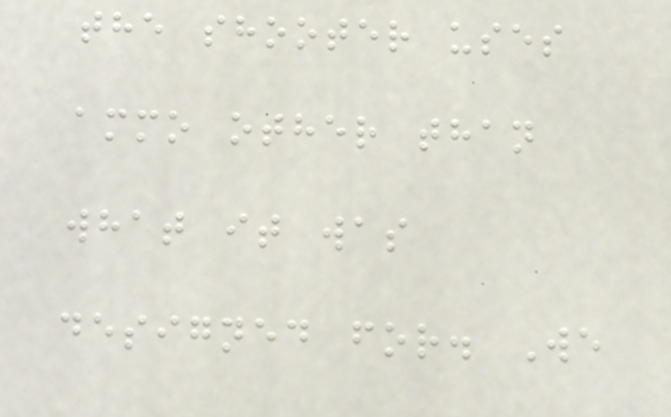the shooter uses
ammo other than
what it was
designed for. We
